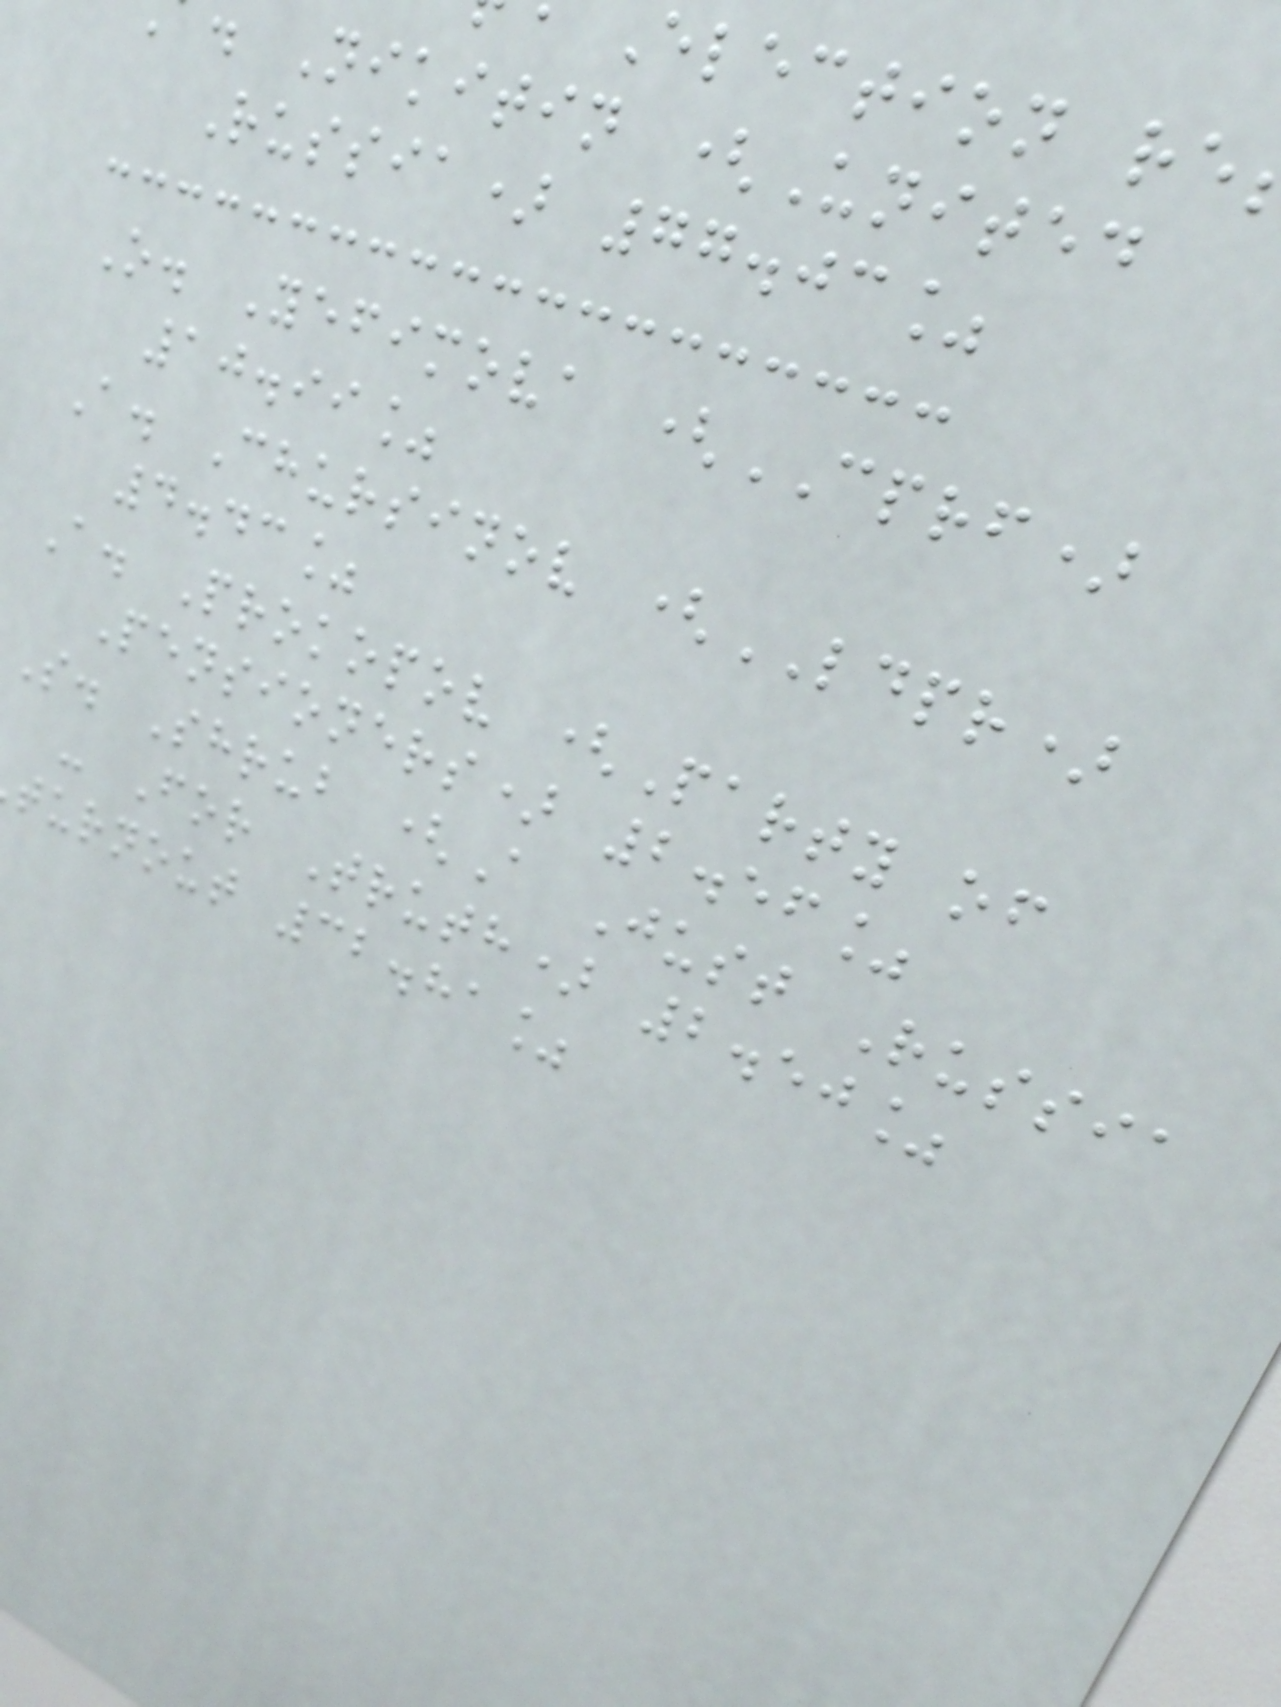Election re
Nikitin (United
Russia) 77.03%
O. Yefimova (CPRF)
10.99%
A. Chursinov (LDPR)
4.43%
A. Prokopov (Party of
Pensioners) 2.56%
S. Shrub (A Just Russia
- For Truth) 2.50%
turnout 32.81%
